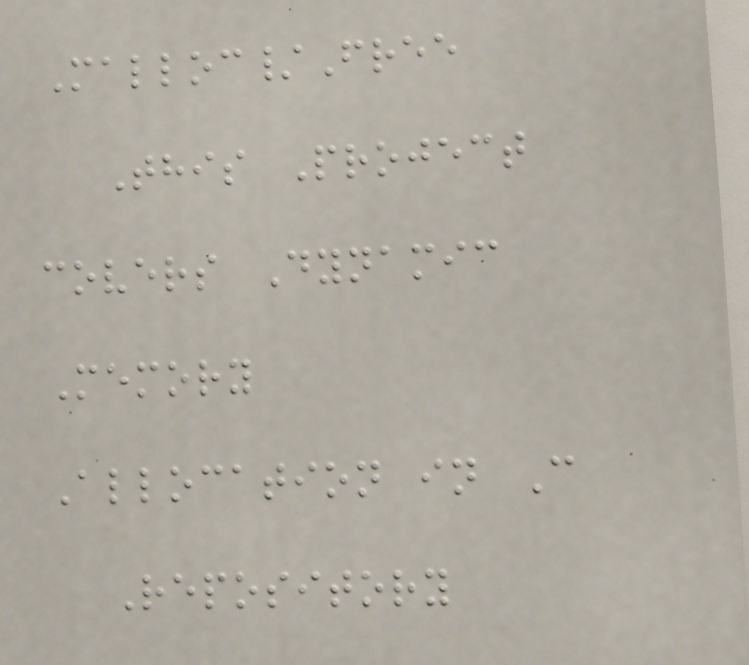Malloc/Free
This Project
covers Dynamic
Memory
Allocation in C
Repository
